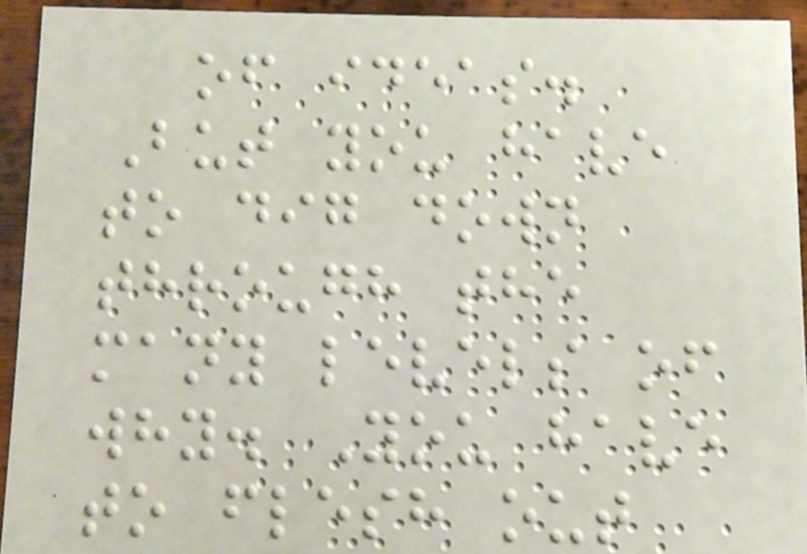of ideas.
But you have
to dig down
through the
many levels of
why. You have
to flesh out
